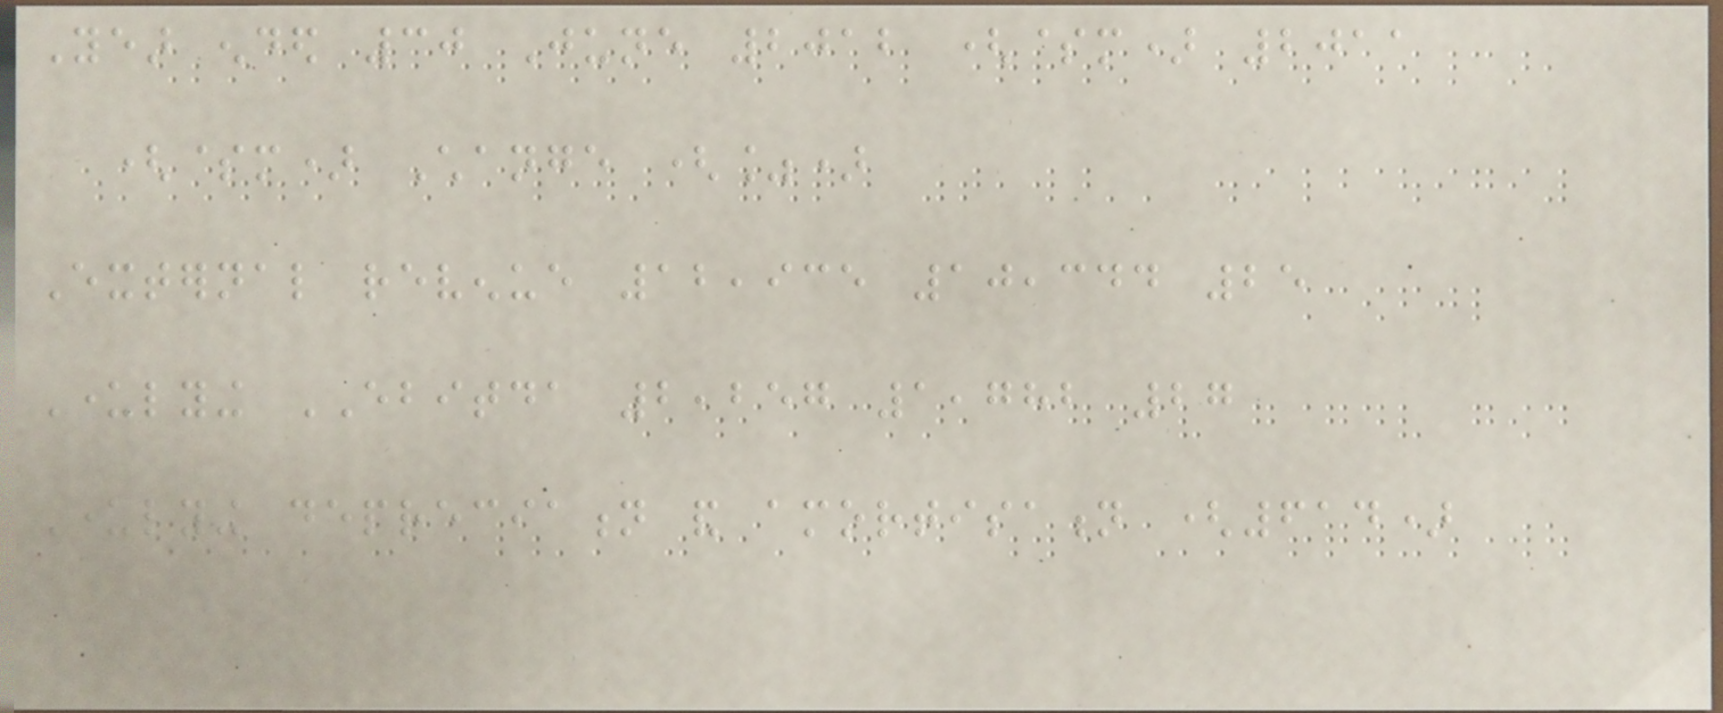Year ended 30 June 2012 ($m) 2011
($m) Change (%)
External revenue 12,935 10,344 25
Underlying EBITDA 2,257 1,782 27
Underlying depreciation and amortisation (614)
